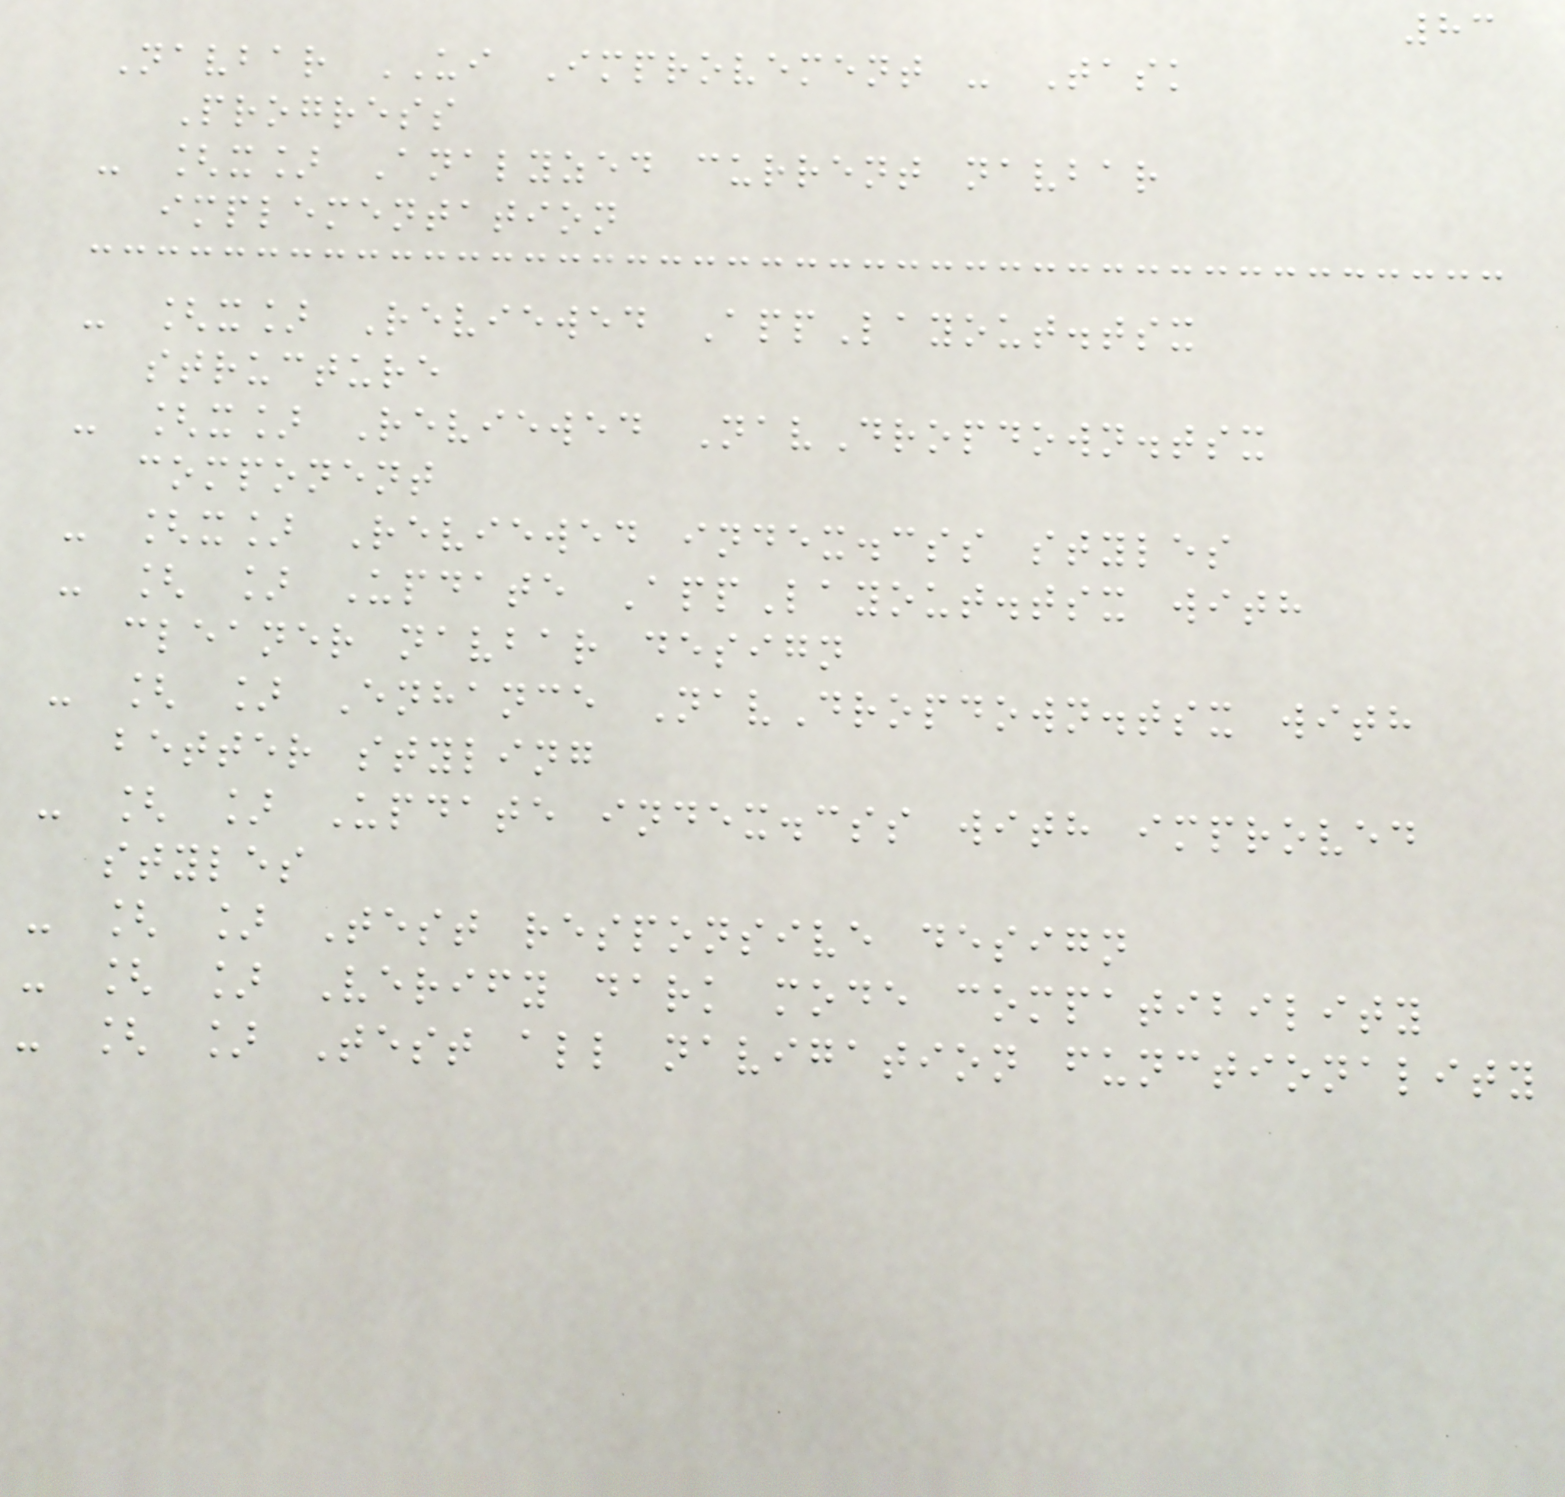83
Navbar UI Improvement - Task
Progress
- [x] Analyzed current navbar
implementation
- [x] Reviewed AppLayout.tsx
structure
- [x] Reviewed NavDropdown.tsx
component
- [x] Reviewed index.css styles
- [ ] Update AppLayout.tsx with
cleaner navbar design
- [ ] Enhance NavDropdown.tsx with
better styling
- [ ] Update index.css with improved
styles
- [ ] Test responsive design
- [ ] Verify dark mode compatibility
- [ ] Test all navigation functionality
